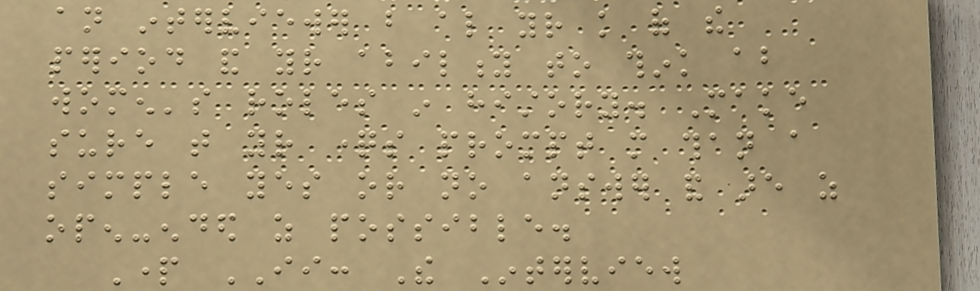an interviewer but also your knowledge of the
period and your ability to think about
women's roles in history. Make
sure that your questions prompt more than a
simple yes or no answer and are as
open-ended as possible.
Part II: The Interview
